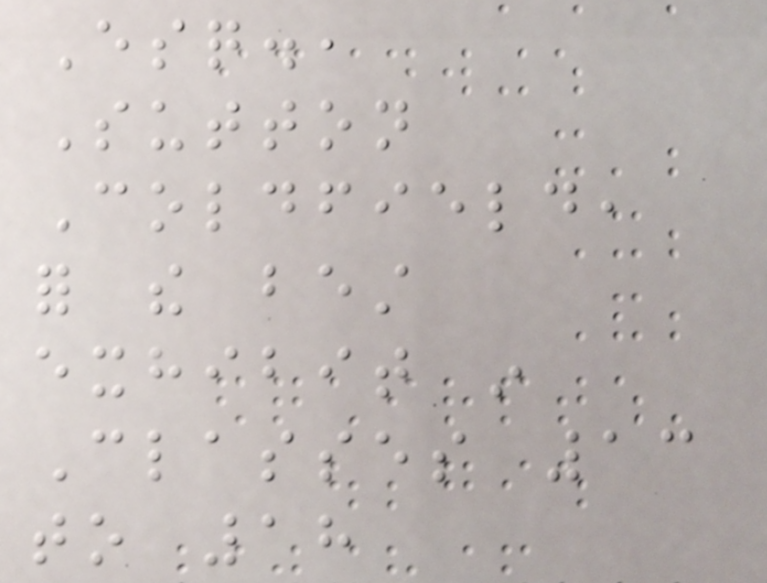Esq.,
Sutton
Coldfield,
for the best
exhibit in
Classes 13
to 18
